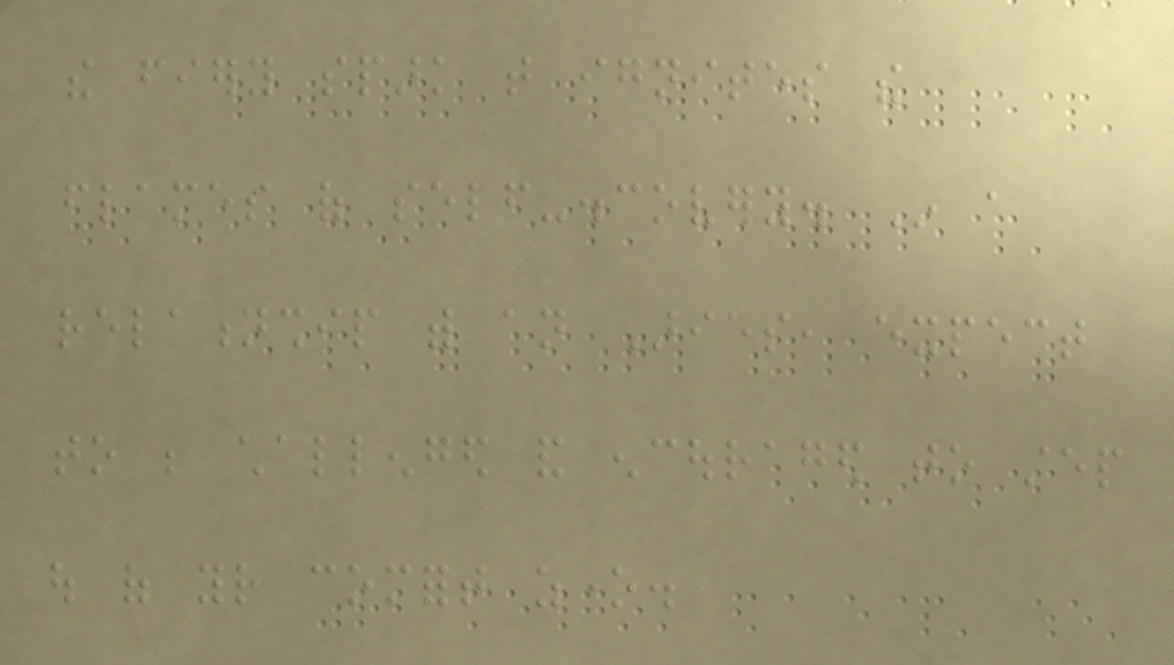the fiery spark that ignites the
flames of self-discovery. In a
relationship with an Aries, expect
to be challenged and encouraged to step
out of your comfort zone.
